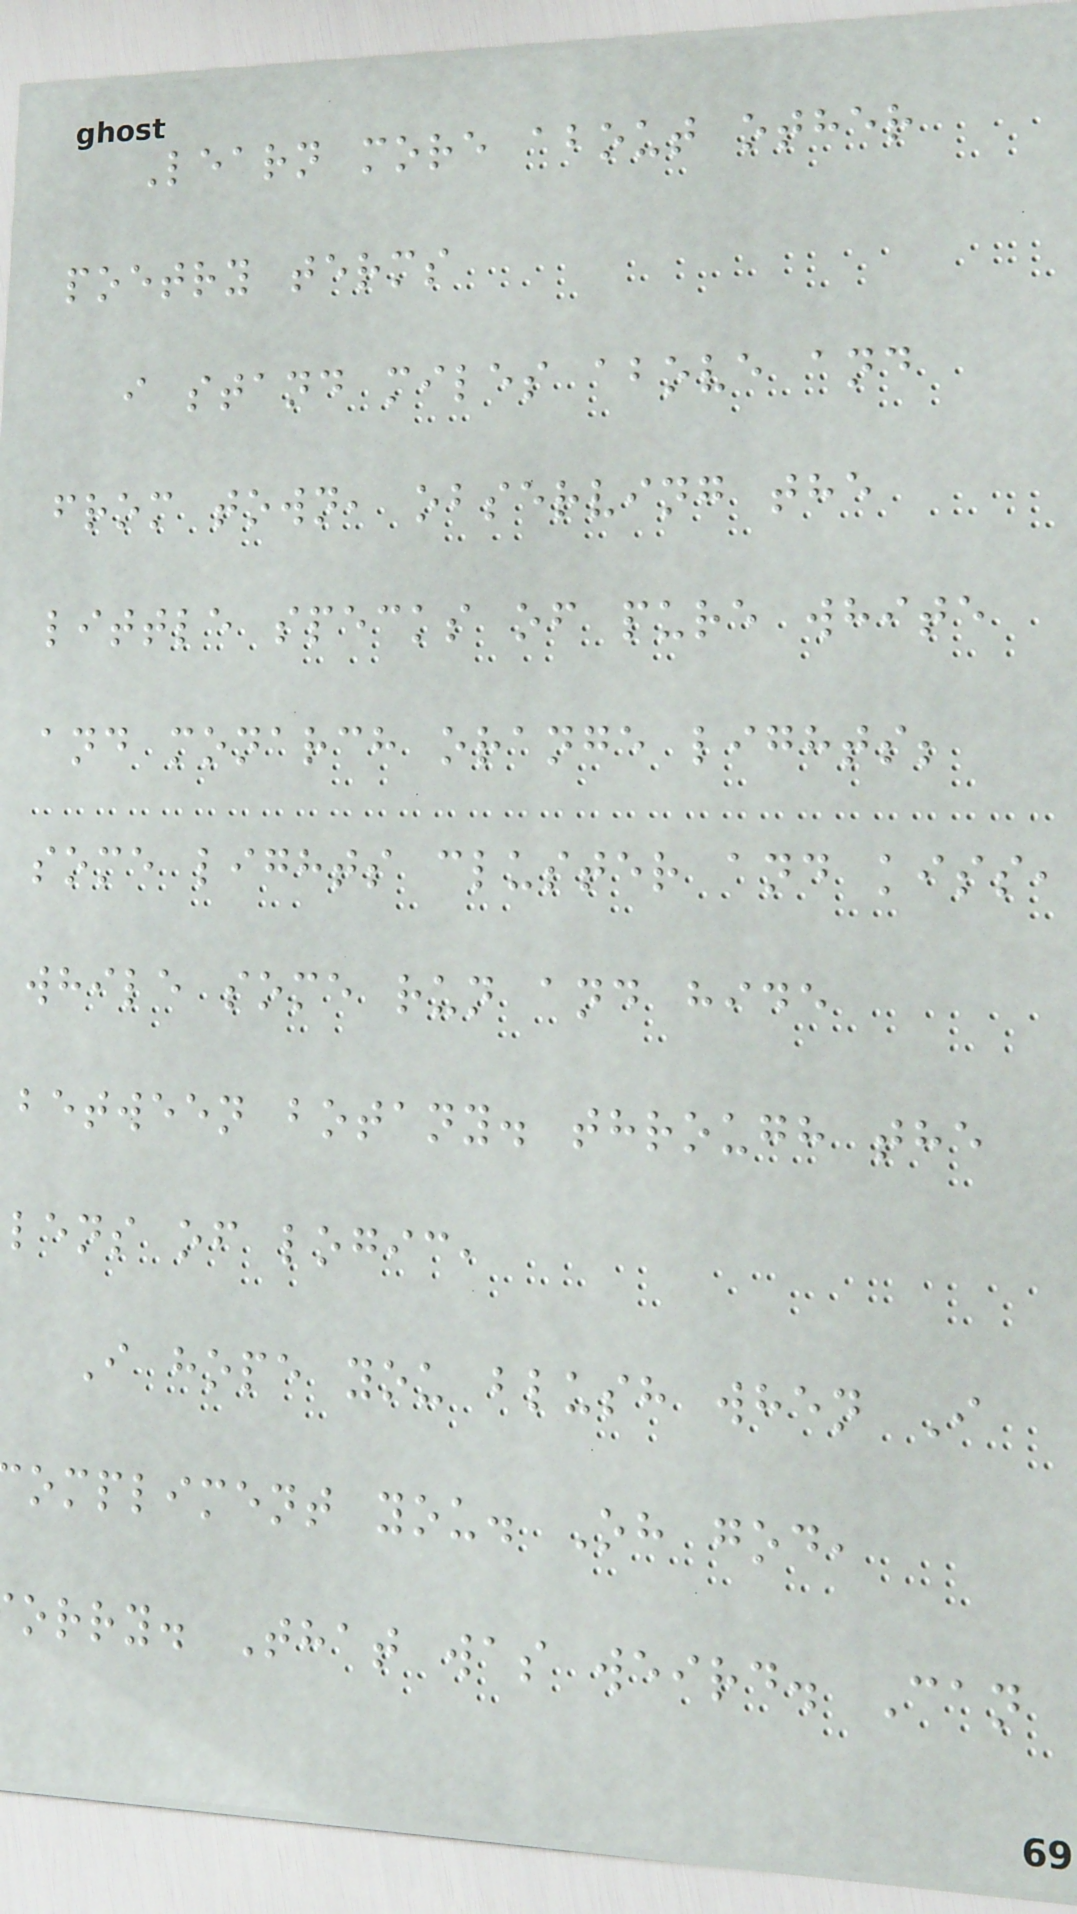Learn more about other
poetry terms
i stand miles above and
from town, observing the
little specks of pure white
and monarch orange lights;
some lights cluster and kiss,
while some run and hide
between botany. through the
lens of logic,
I hope you blush when I
ompliment you. Oh god,
orry. That was weird. Can
